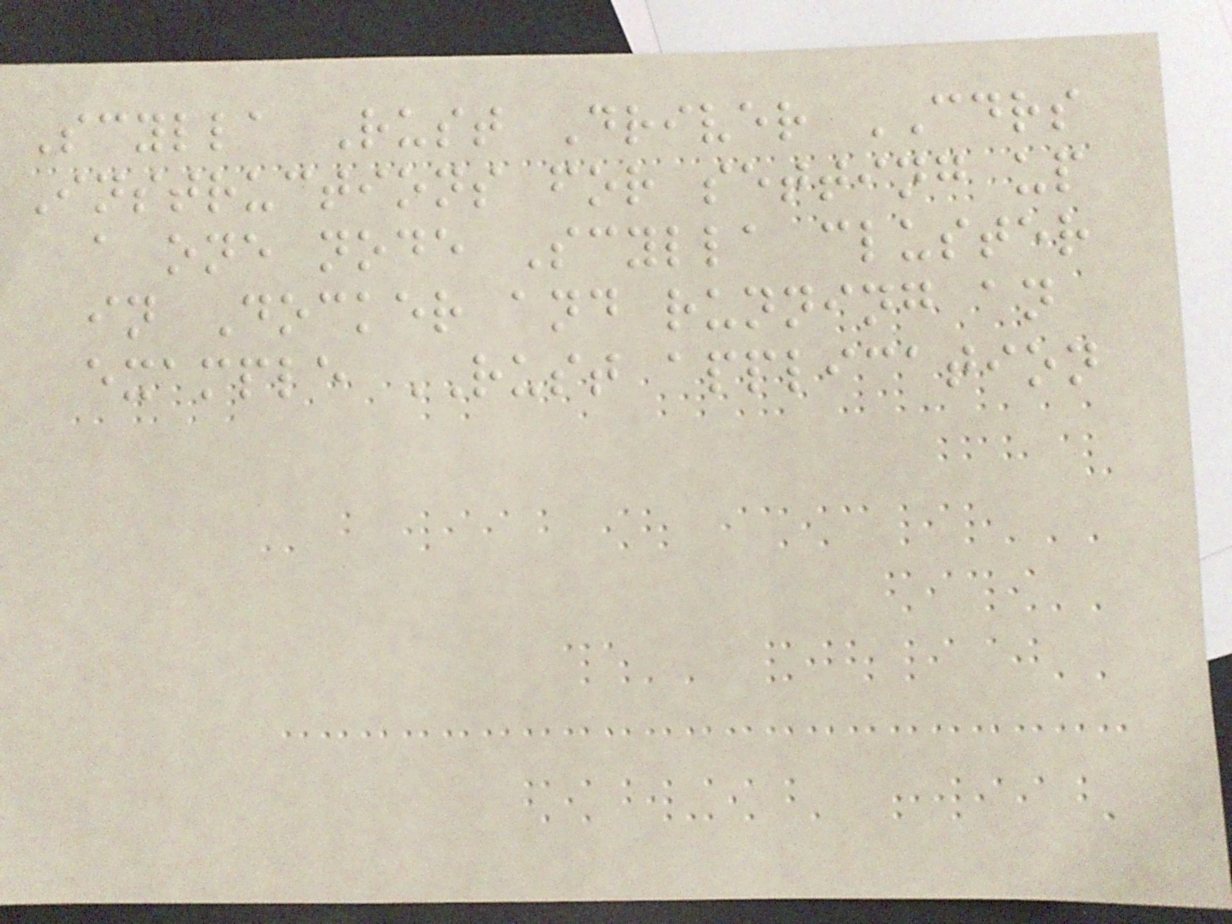Scylla Rust Driver CDRS
Instructions for setting up
a one node Scylla cluster
in Docker and running an
example RUST application
